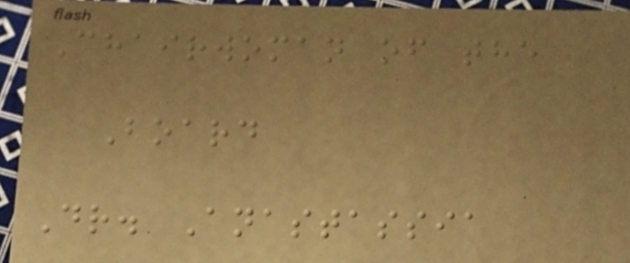Chairwoman of the
Board
Dr. Anastassia
